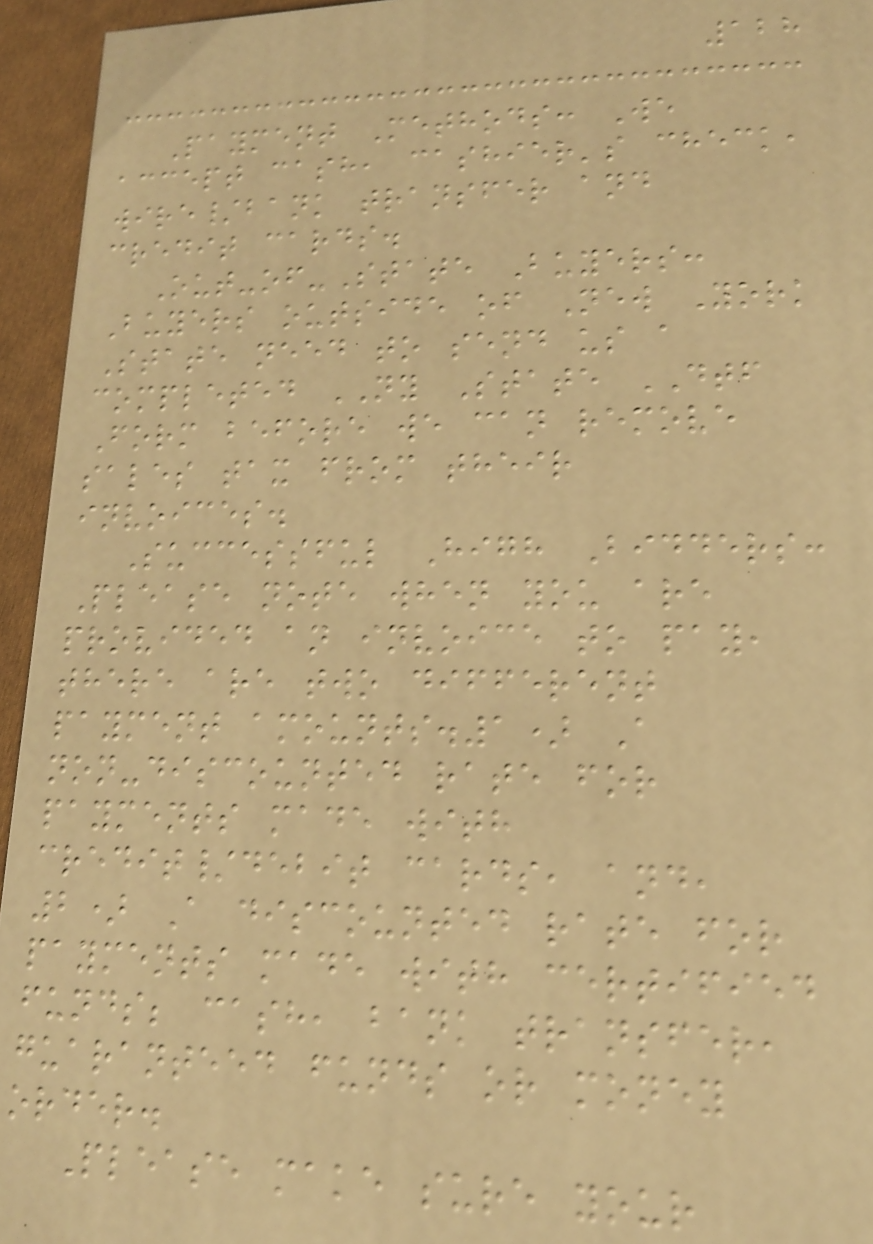128
Payment Methods: We
accept cash, cashier's check,
wire/bank transfer and
credit cards.
Out-of-State Buyers:
Buyers outside of New York
State need to send us a
completed NY State DTF
Form before we can remove
sales tax from their
invoices.
Successful High Bidders:
Please note when you are
provided an invoice to pay,
there are two different
payment amounts.1) A
non-discounted rate for
payments made with
credit/debit cards, and,
2) A discounted rate for
payments made with certified
funds; cash, bank transfer,
guaranteed funds or money
order.
Please make sure your
